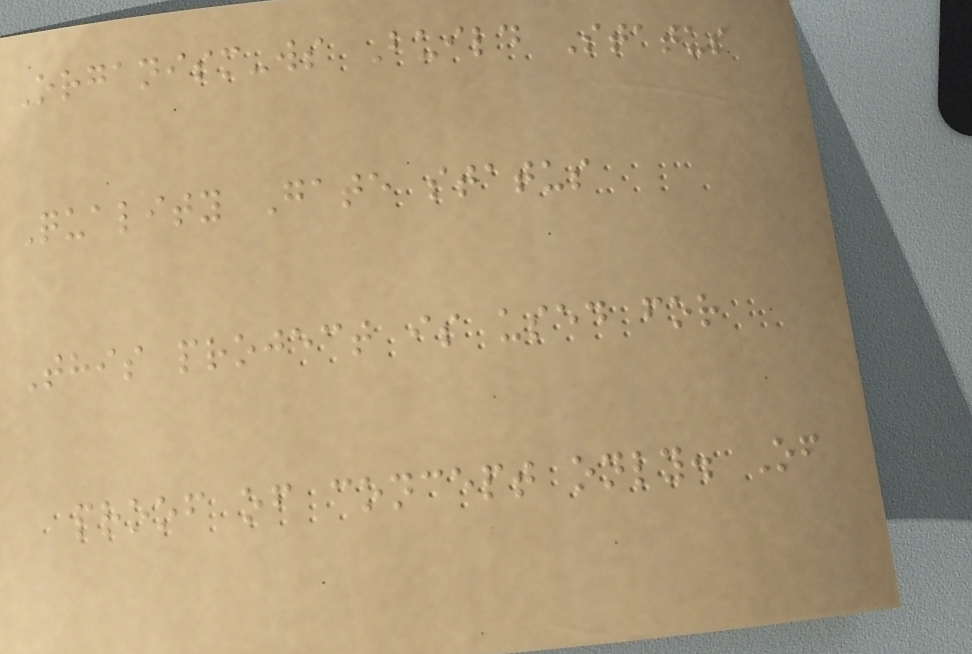Organism-ws Build Status
Quality Gate status
This project is used for
proof of concept only. Of
